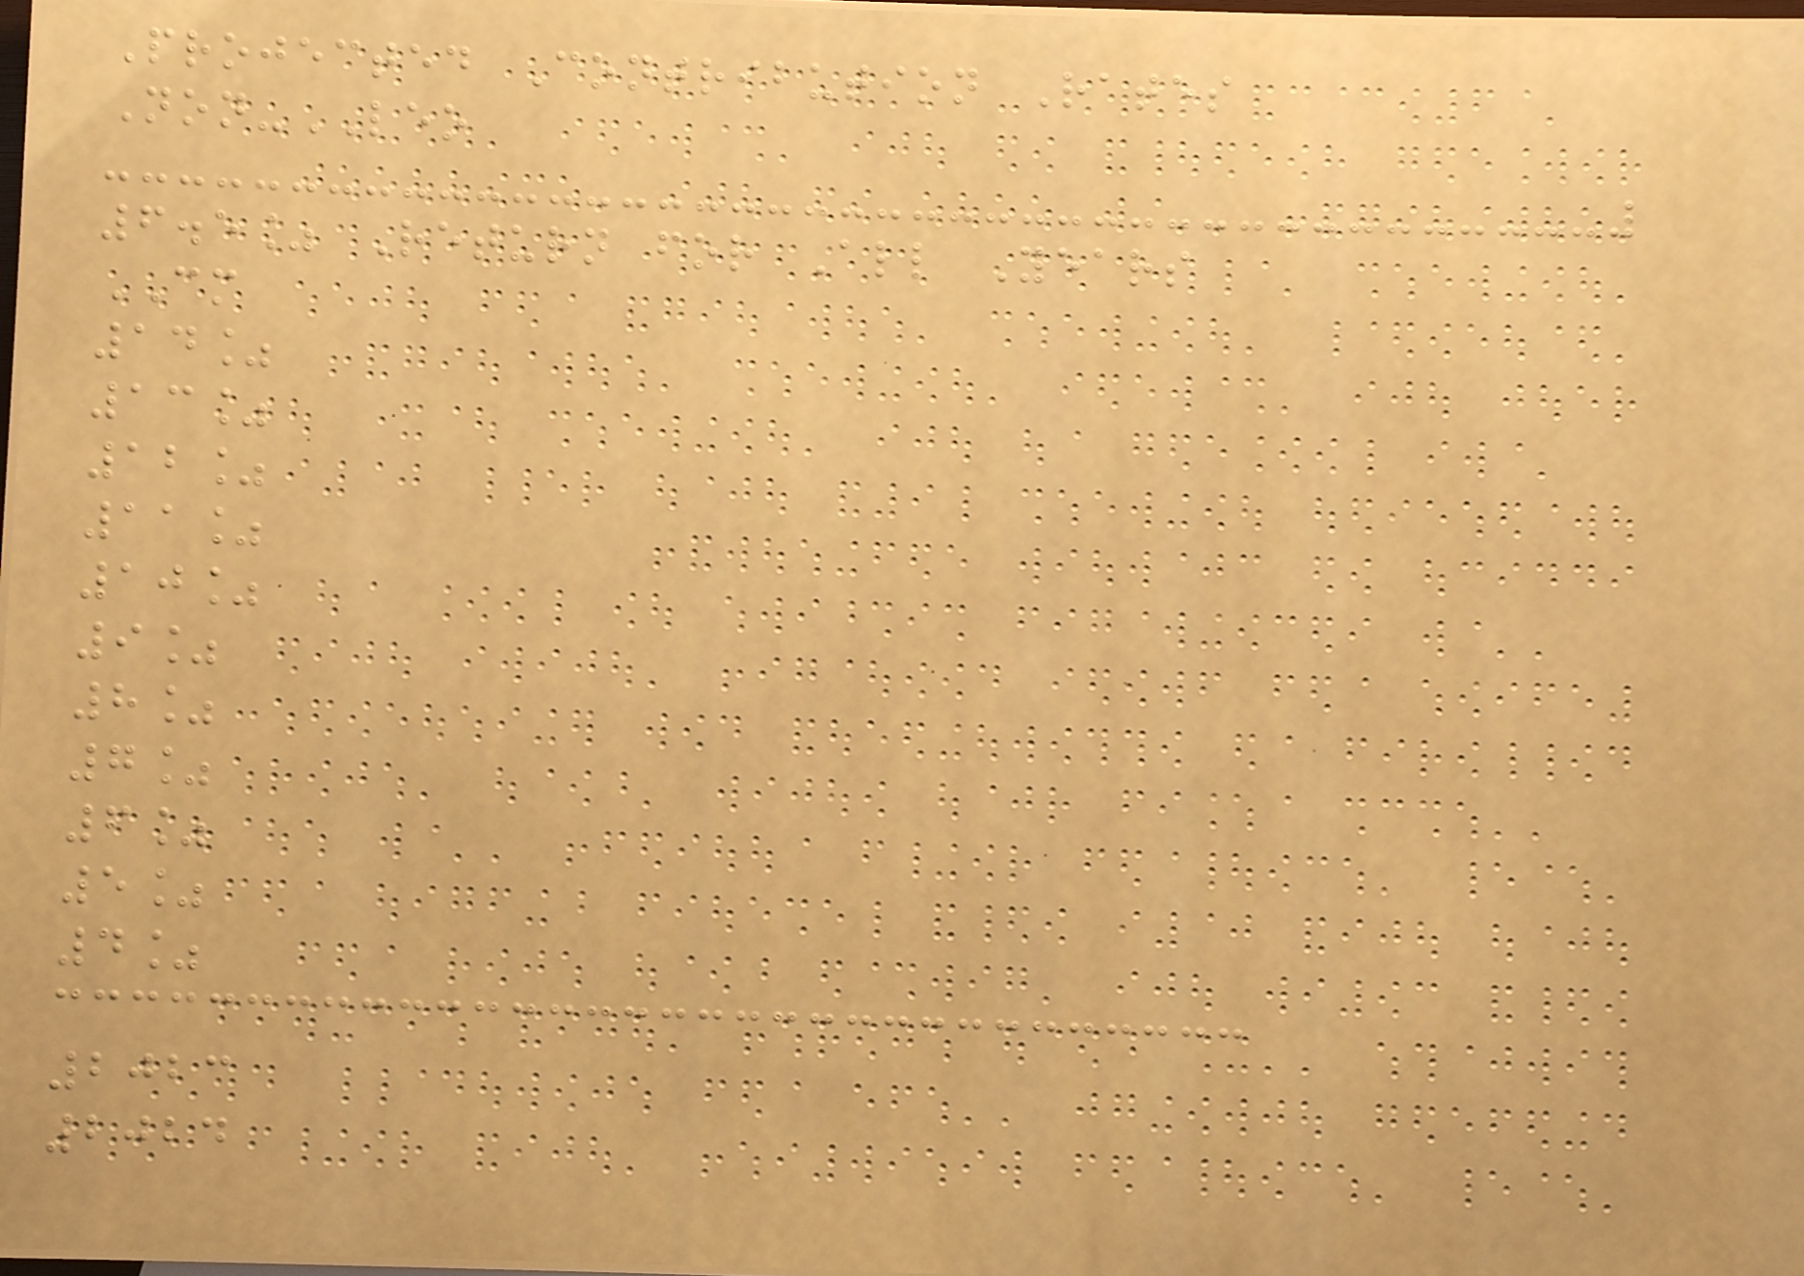Projected Contribution Rates
Non-LEO
6.5% Return for All Years
CM
14%
13%
12%
11%
10%
9%
8%
7%
6%
5%
4%
2023
2024
